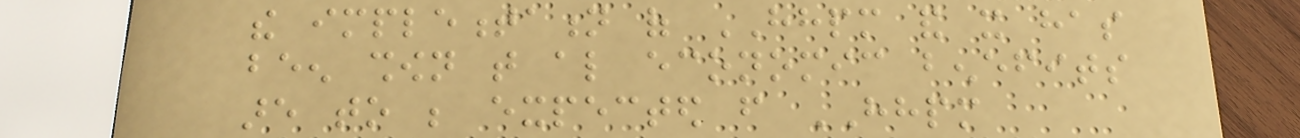the implementation of HHPM and it has
been shown that also economic benefits
are to be expected from HHPM
